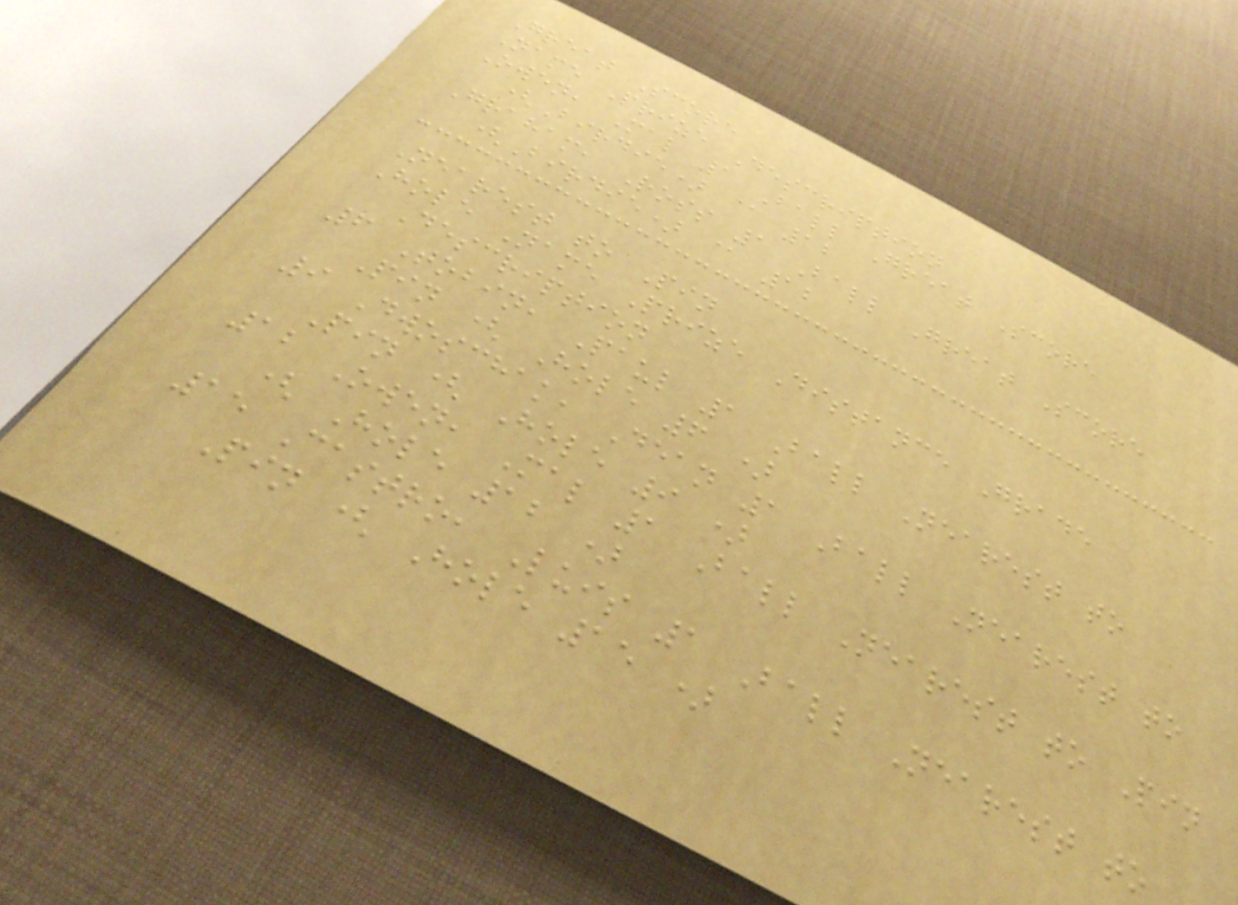Great Score
Name Prize Description
Owen, Mal 1 Ball Great Score
(Birdie) @ 12
Graham, Ross 1 Ball Great Score
(Birdie) @ 12
Nearest to Pin
Hole Name Prize Distance Grade
Description
6 Tobin, Paul 1 Ball Nearest to
Pin ( Hole 6 )
9 Dwoschak, Dean 1 Ball Nearest to
Pin ( Hole 9 )
12 Owen, Mal 1 Ball Nearest to Pin
( Hole 12 )
15 Castro, Luis 1 Ball Nearest to
Pin ( Hole 15 )
